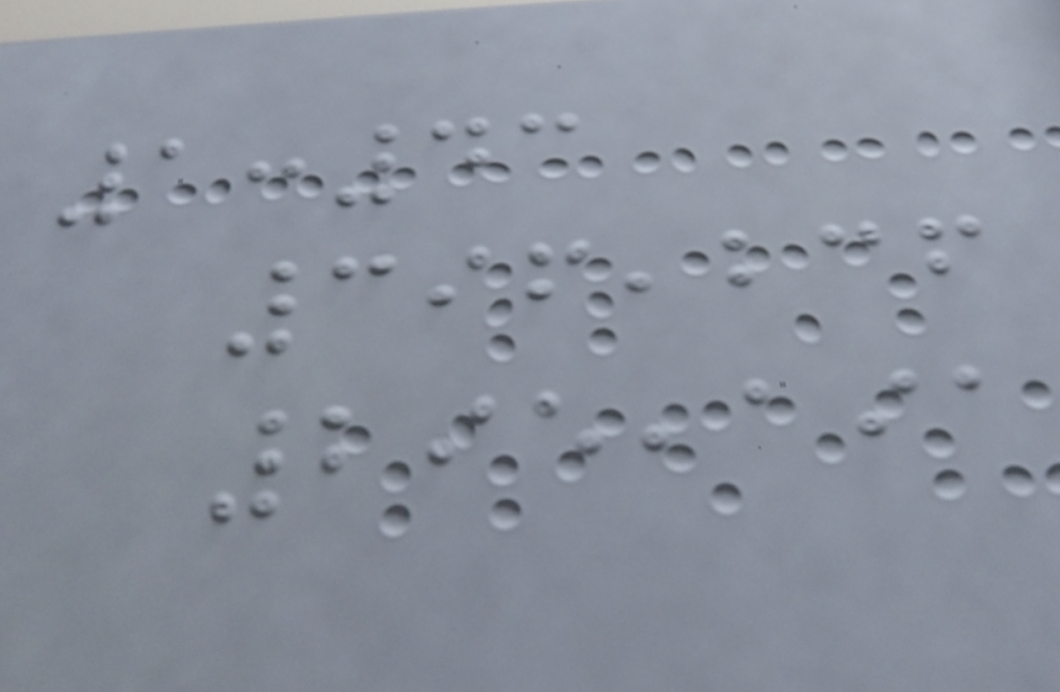1:43
396,236
295,191
